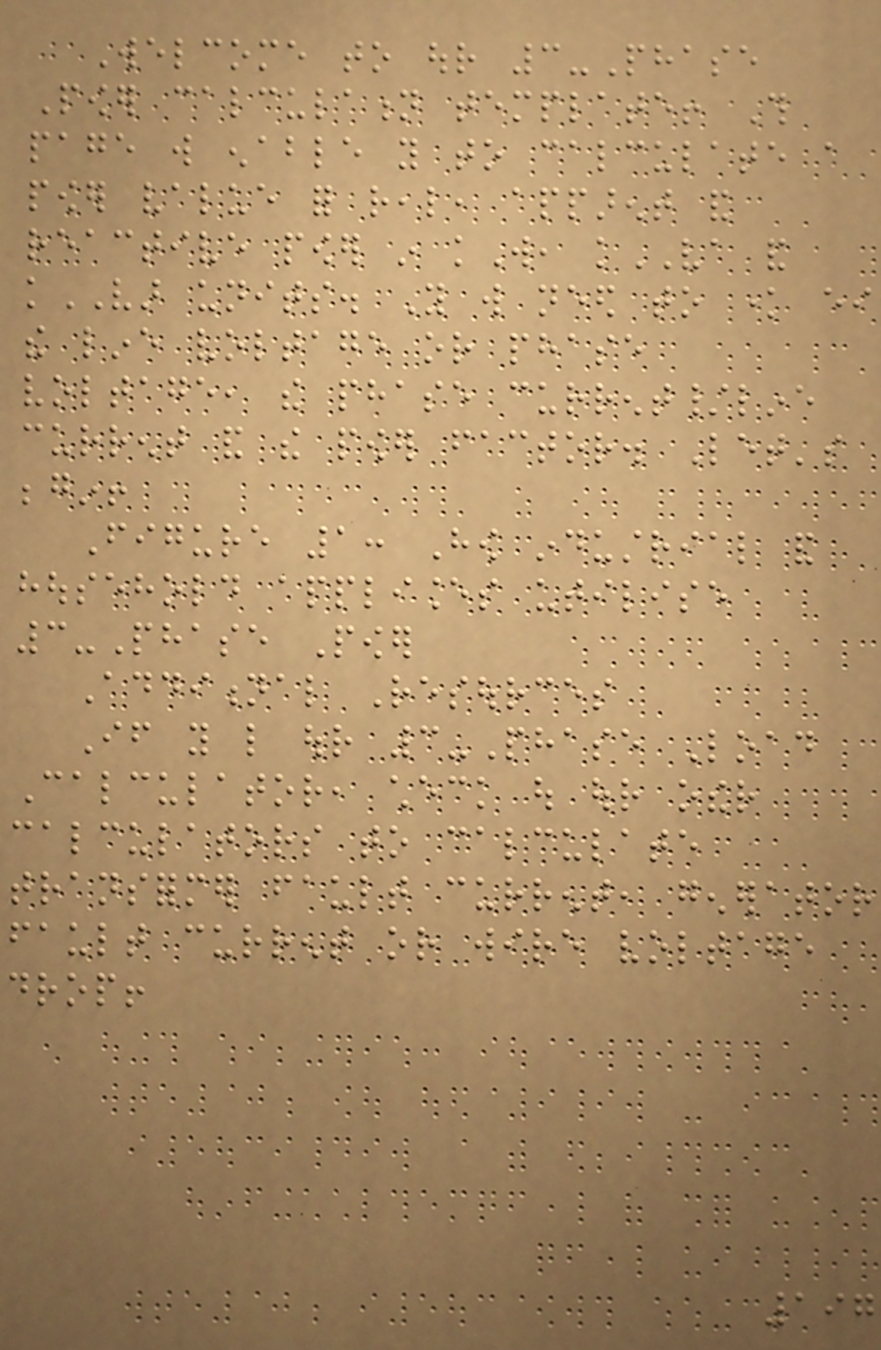Welcome to our 3-Phase
Power calculation template! This
page will enable you to calculate a
power value for real, apparent and
reactive power in kW, kVA and
kVAR units. You will need to know either
the line voltage or phase
voltage, the phase current/line
current and the power factor. Let's
begin!
Figure 1: How industrial and
household appliances utilise
3-Phase Power
Additional Resources
If you like our 3-Phase Load
Calculator, check out our other
calculators to calculate
transformer fault current, generator
fault current or wire voltage
drop!
197
